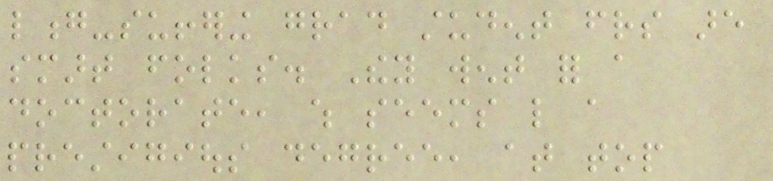long-suffering grad student friends are
smart folks. They went for a
doctorate, which seems like a
prestigious degree, at top
